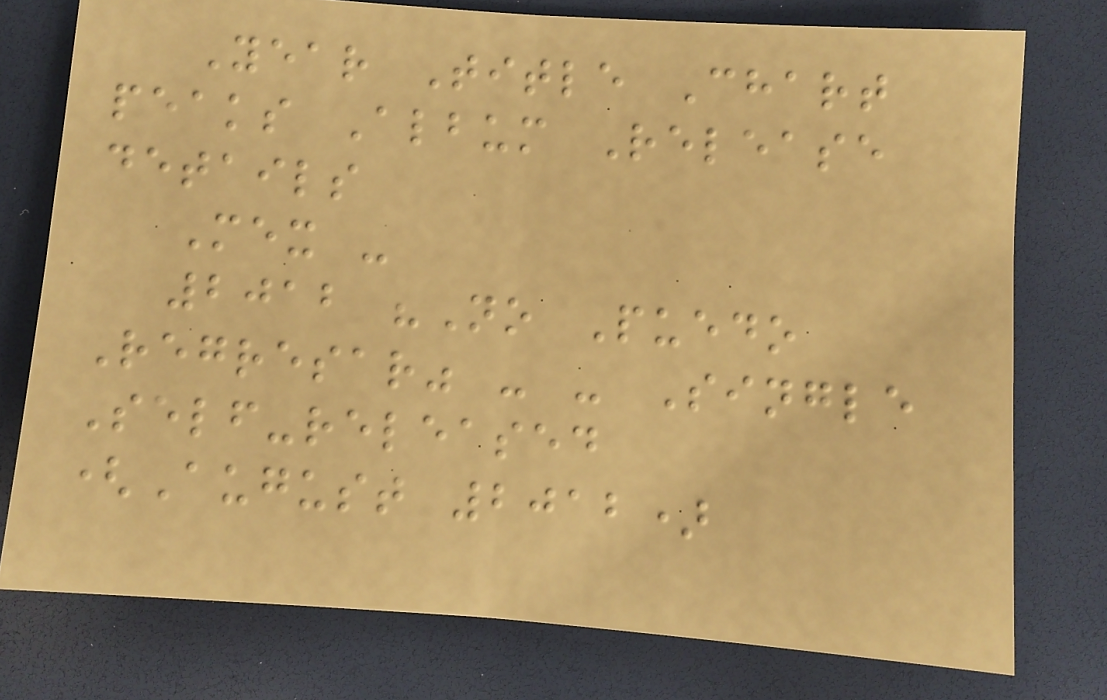Year Title Chart
peaks Album Release
details
Mex -
2012 "No Puedo
Regresar" - - Single
Self-released
(August 2012)
